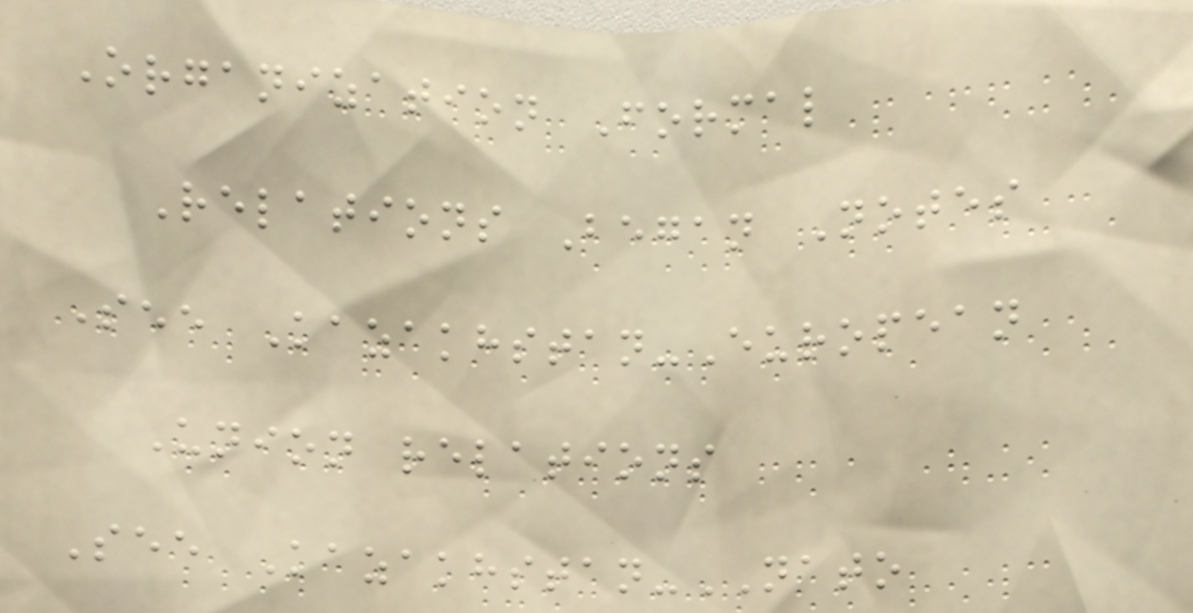Organization Formal
Relations Began Notes
See Kazakhstan-European
Union relations
See Kazakhstan-NATO
